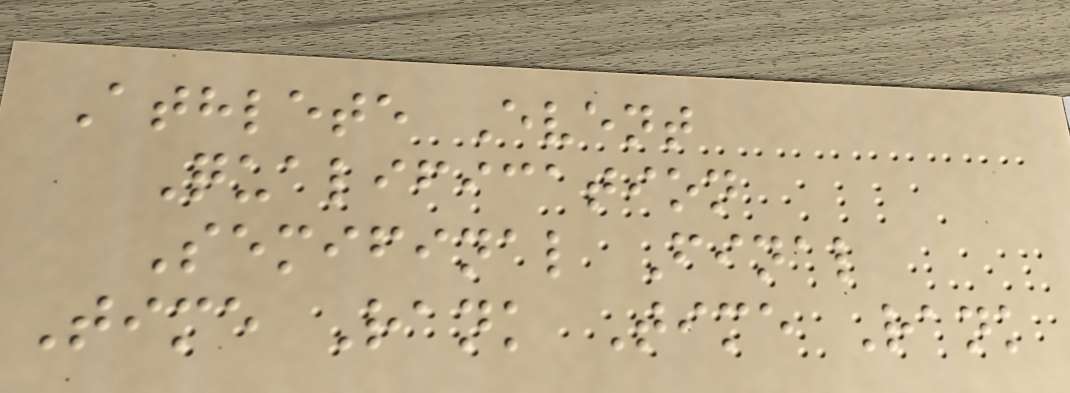Athlete Event
Qualification
Semifinal Final
Time Rank Time Rank
